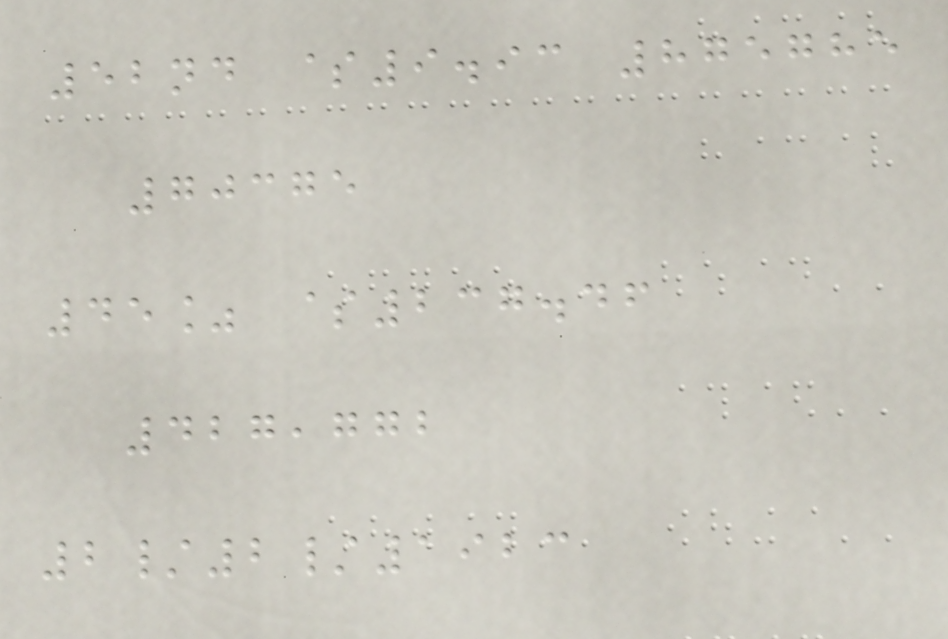52nd $9.93 875785
70375
45% $237.46
427,772
2/2/1923
